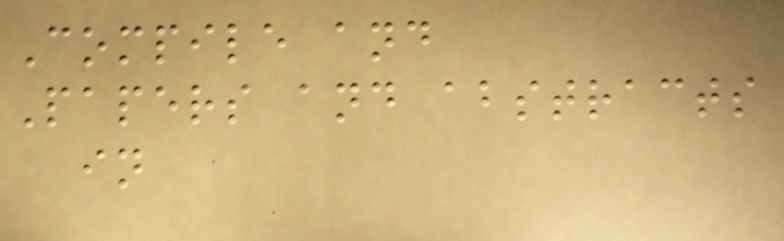Compile and
Papers and abstracts
in
